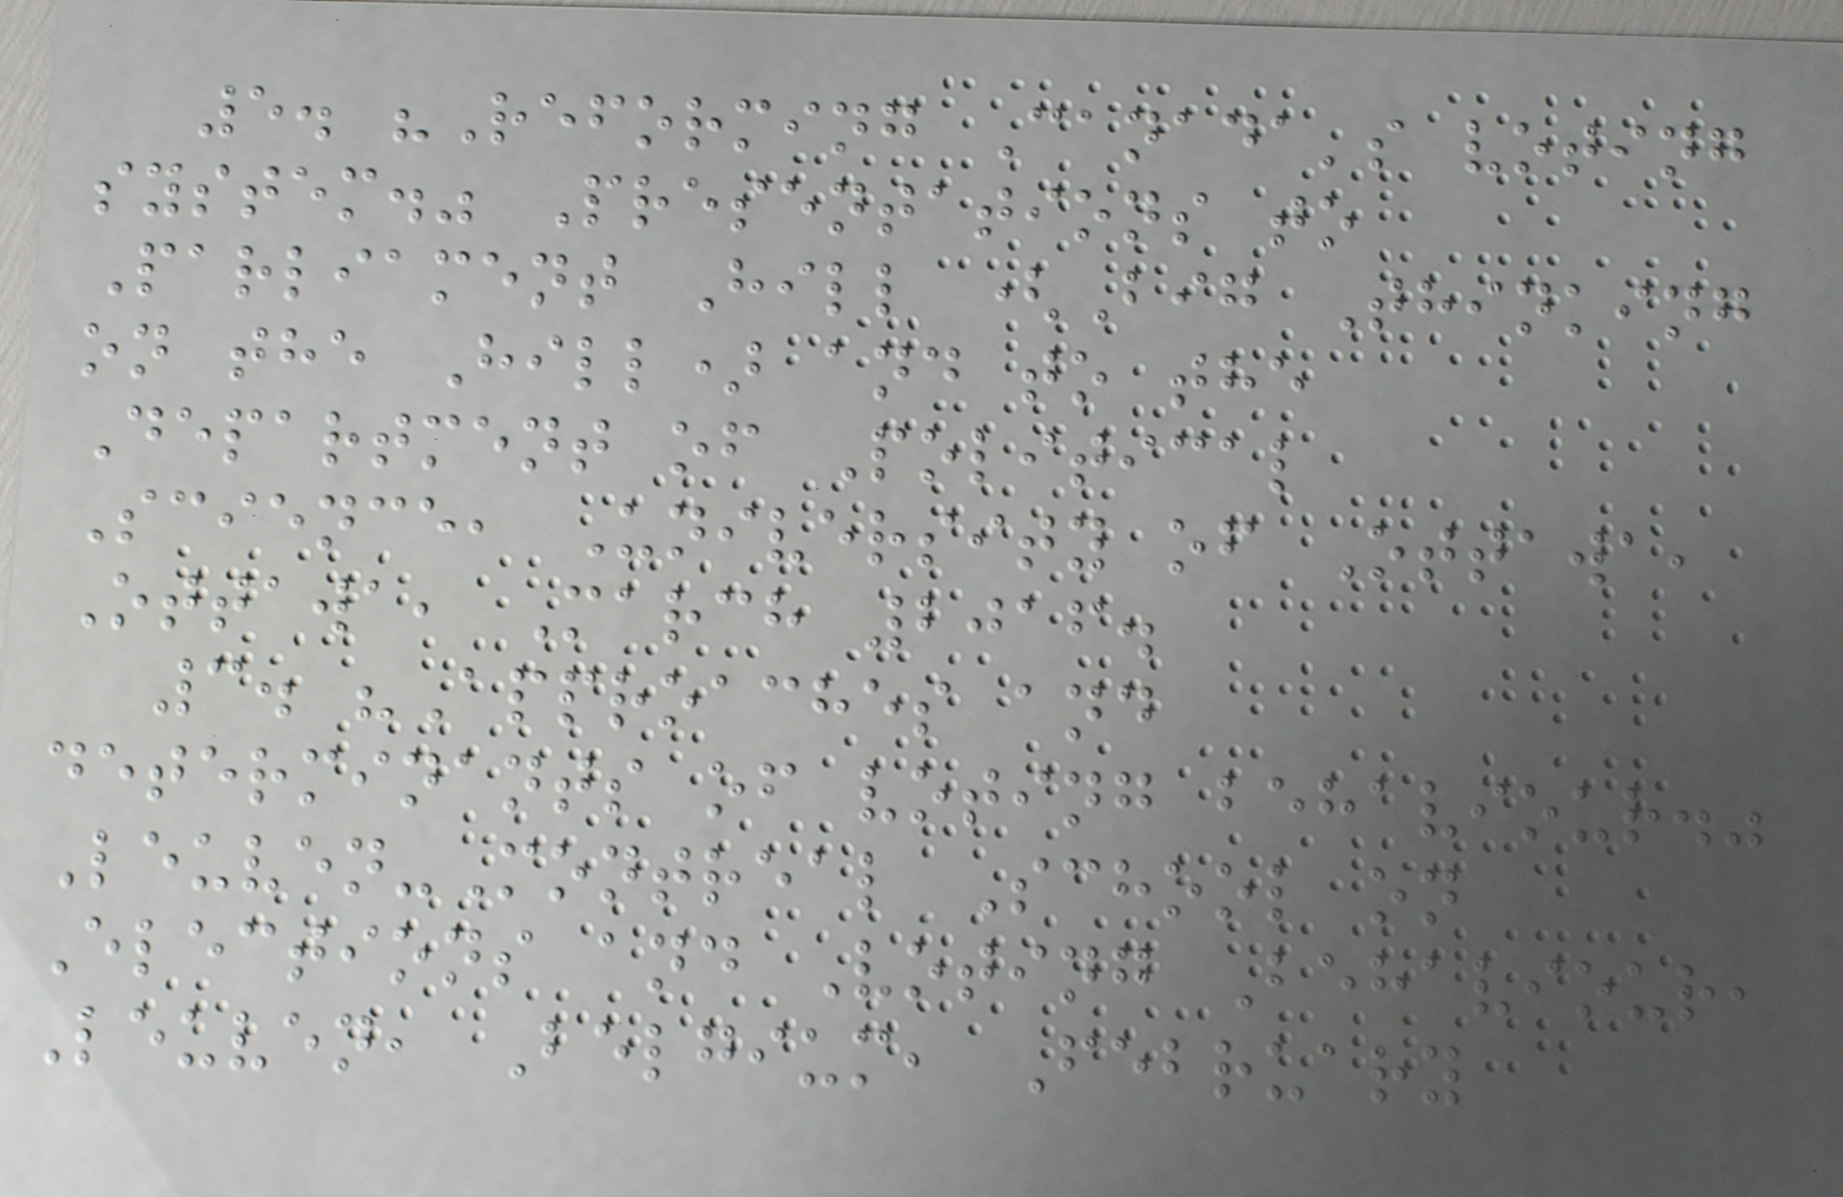5. "Reforming Canada's voting
system." Presentations to
Parliament Hill (Big Thinking
on the Hill) and to the
Department of Political
Science, University of Ottawa,
Ottawa, March 2016.
3. "Approaches and
determinants of voting behaviour."
Leuven-Montreal School on
Elections and Voting Behaviour,
Leuven, Belgium, February
